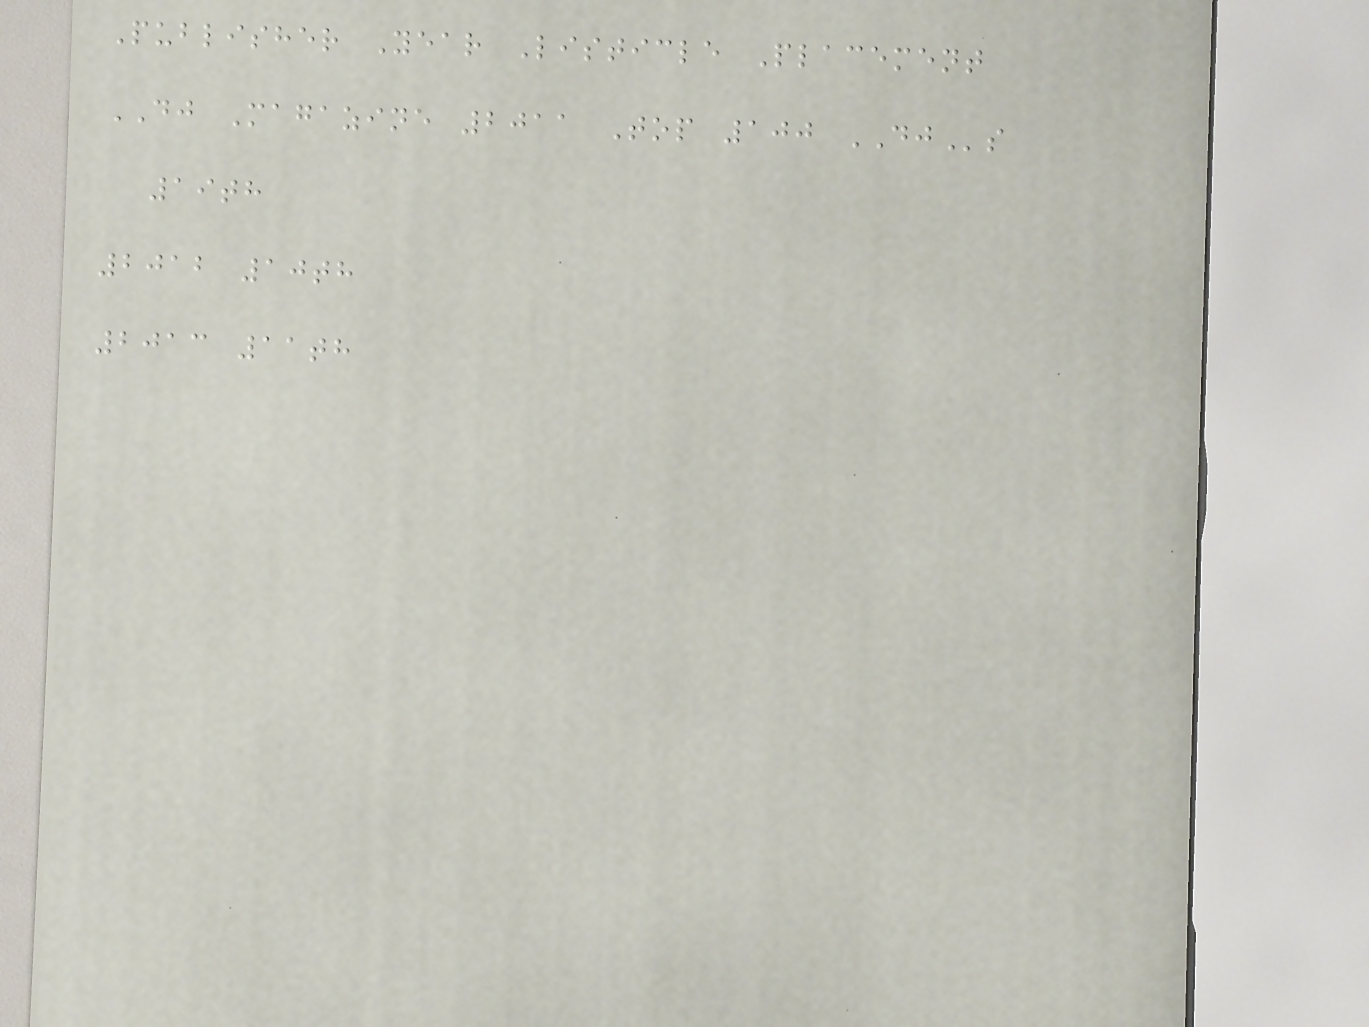Publisher Year Listicle Placement
DJ Magazine 2011 Top 100 DJs
19th
2012 10th
2013 11th
